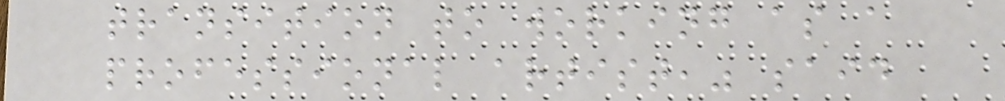transition to working as a
professional artist," said
